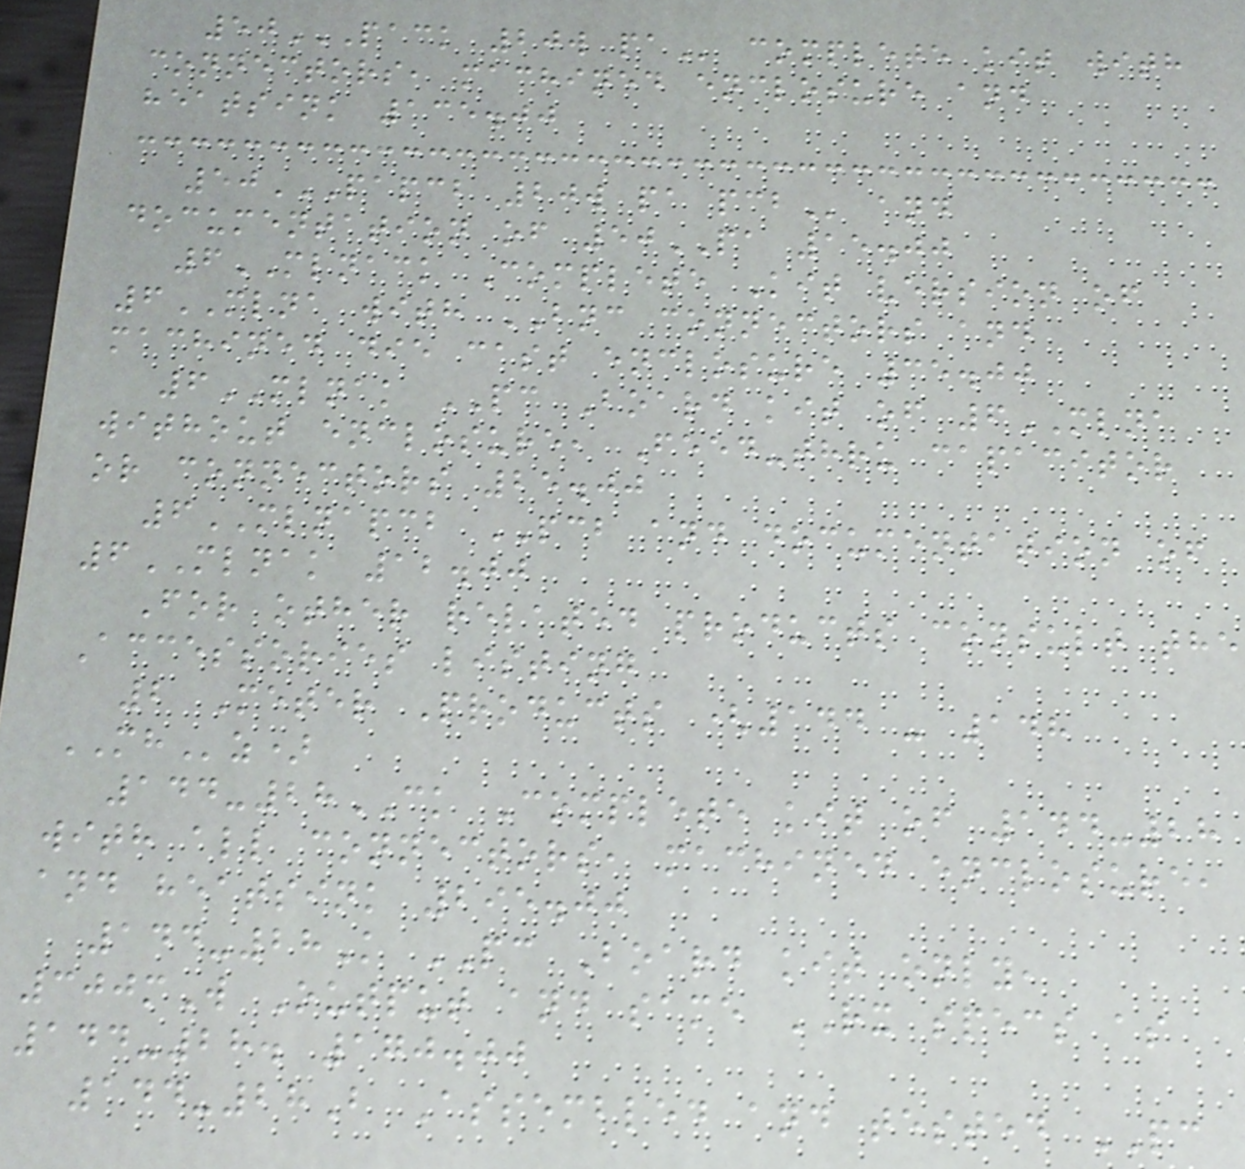50PACK 20W PA complete kit with
connectors, machined enclosure and
heatsink 135.00
50PAPCB 20W PA PCB and
documentation of 50PA 15.00
6MLNACK Complete Kit version of
6MLNA with BNC connectors and
machined die cast enclosure 35.00
6MLNAK PC Board kit of 6MLNA
without enclosure, Feed-thru capacitor
or connectors 25.00
6MLNAPCB PCB and documentation of
6MLNAK 12.00
For other related products consult the
Accessories listing
2 Meter Products (144 - 148
MHz)
144-28CK Complete kit of 144-28
with all connectors, machined enclosure,
and heatsink 295.00
144-28K PC Board kit only,
300mW Output and same RX specs as
144-28. 170.00
144-28B Assembled and tested PC
